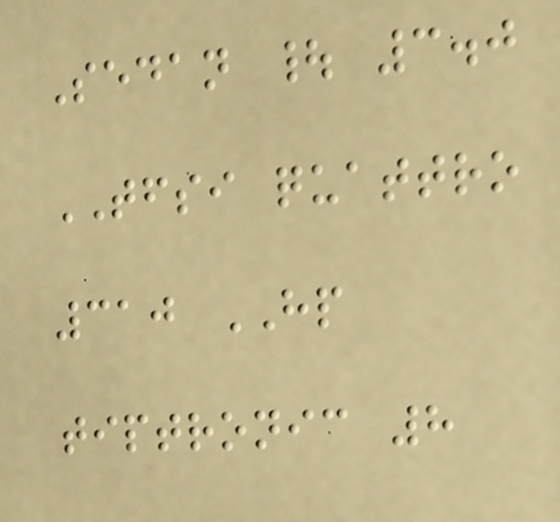Sedan | 3.0
TFSI quattro
310 HP
tiptronic 8
